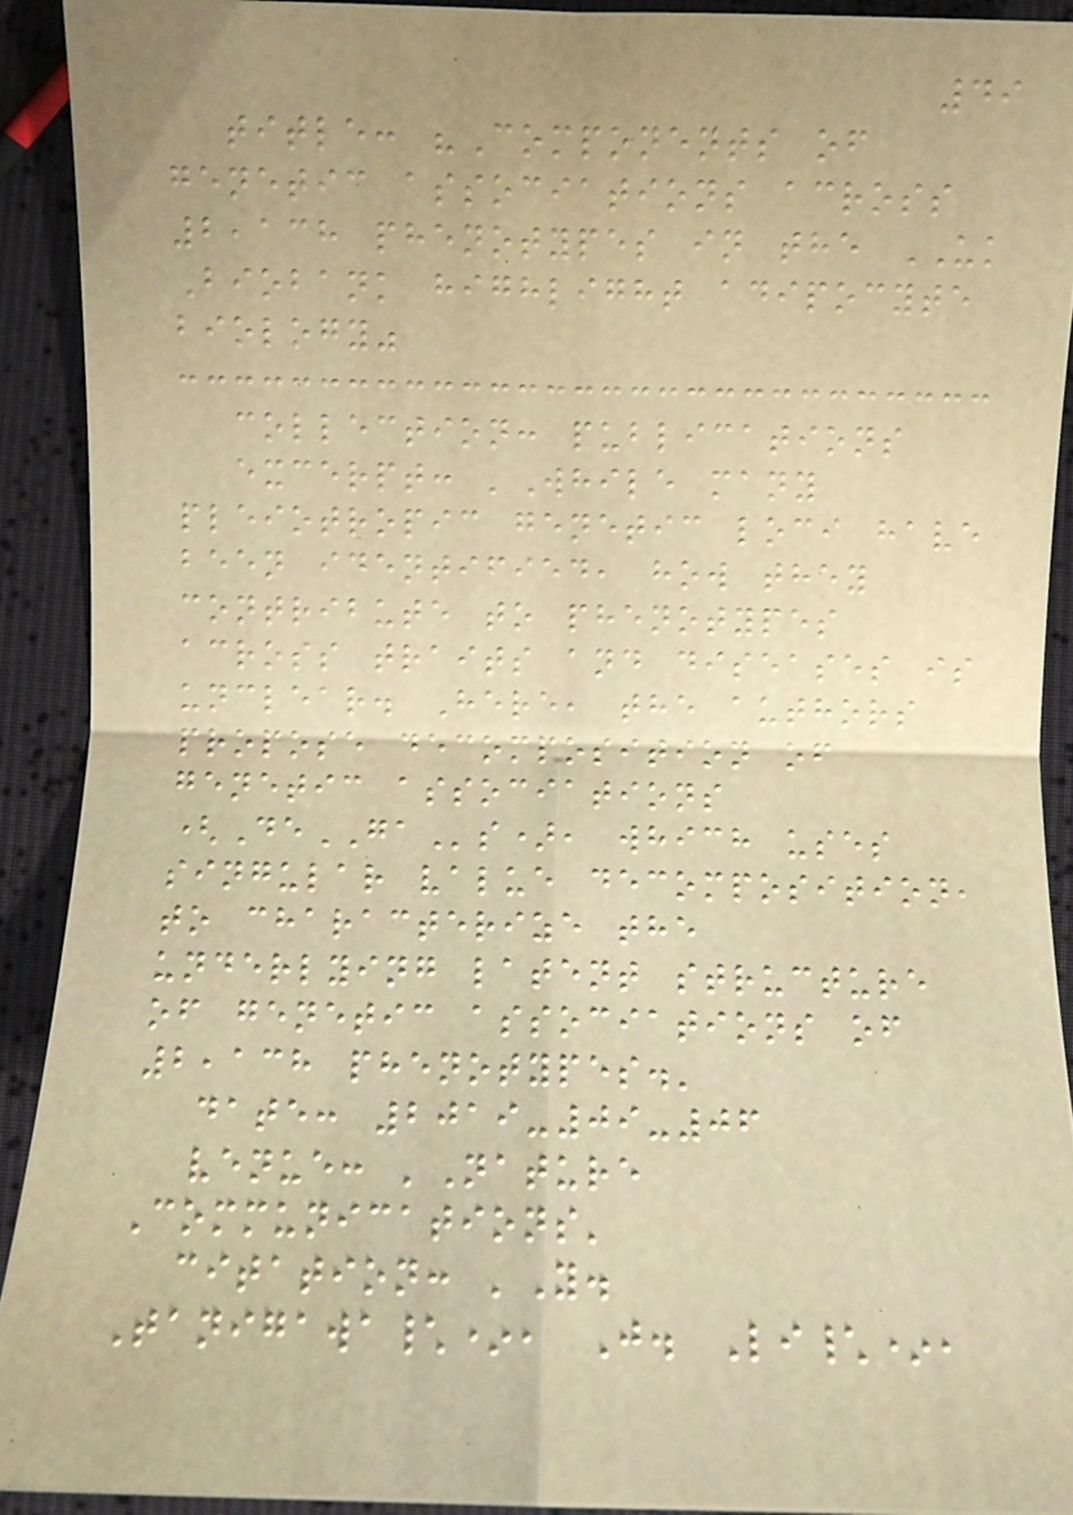49
title: "Components of
genetic associations across
2,138 phenotypes in the UK
Biobank highlight adipocyte
biology"
collection: publications
excerpt: 'While many
pleiotropic genetic loci have
been identified, how they
contribute to phenotypes
across traits and diseases is
unclear. Here, the authors
propose decomposition of
genetic associations
(DeGAs), which uses
singular value decomposition,
to characterize the
underlying latent structure
of genetic associations of
2,138 phenotypes.'
date: 2019-09-06
venue: 'Nature
Communications'
citation: 'Y.
Tanigawa\*, J. Li\*,
